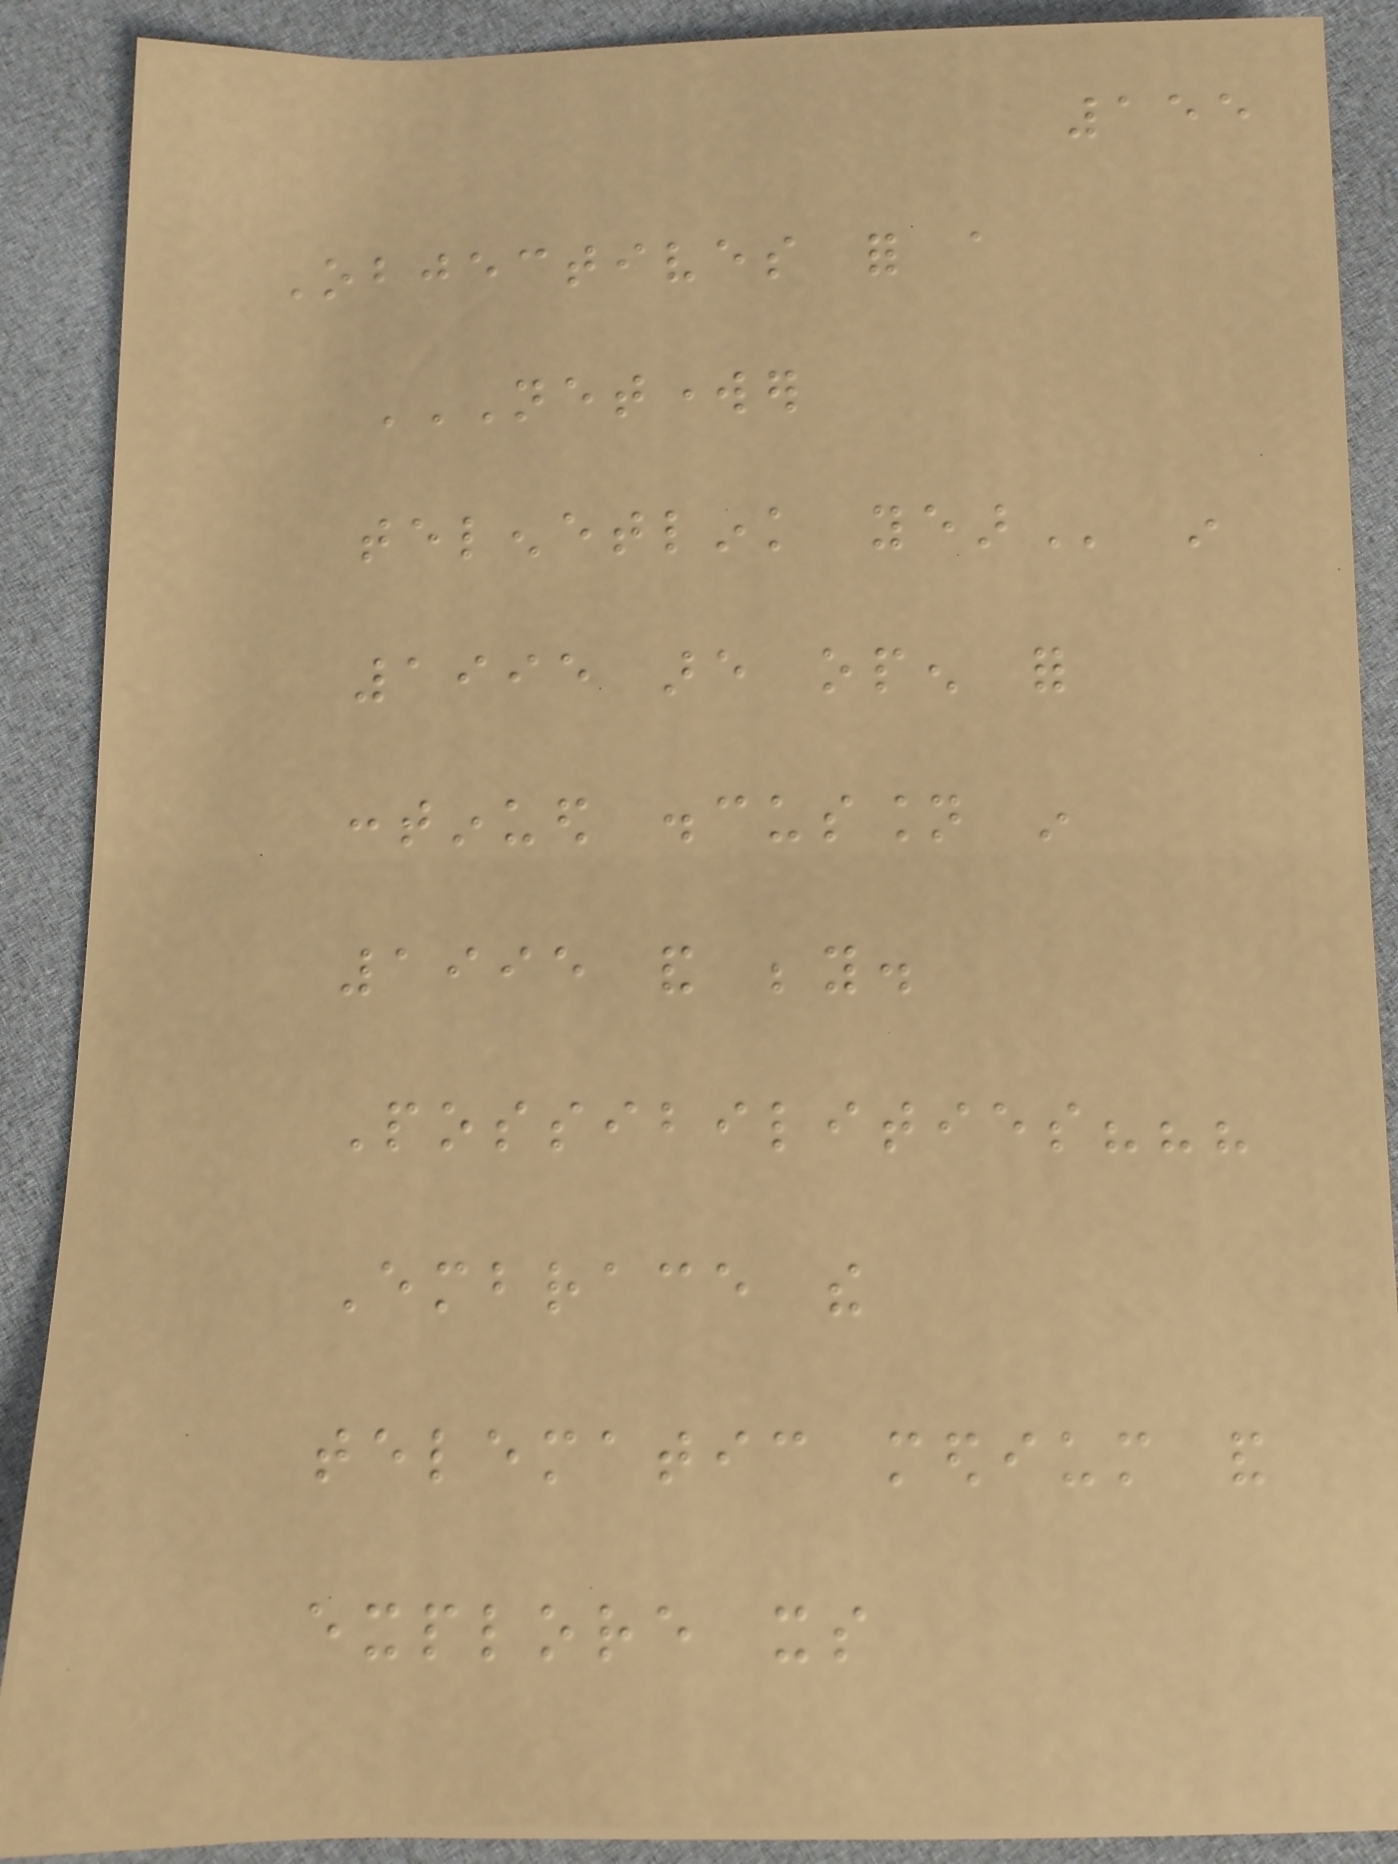155
Objectives for a
NETWORKER
TELENETLINK YEAR in
1995 are open for
continued discussion in
1995 and beyond.
Possibilities???
Embrace the
telematic medium and
explore its
